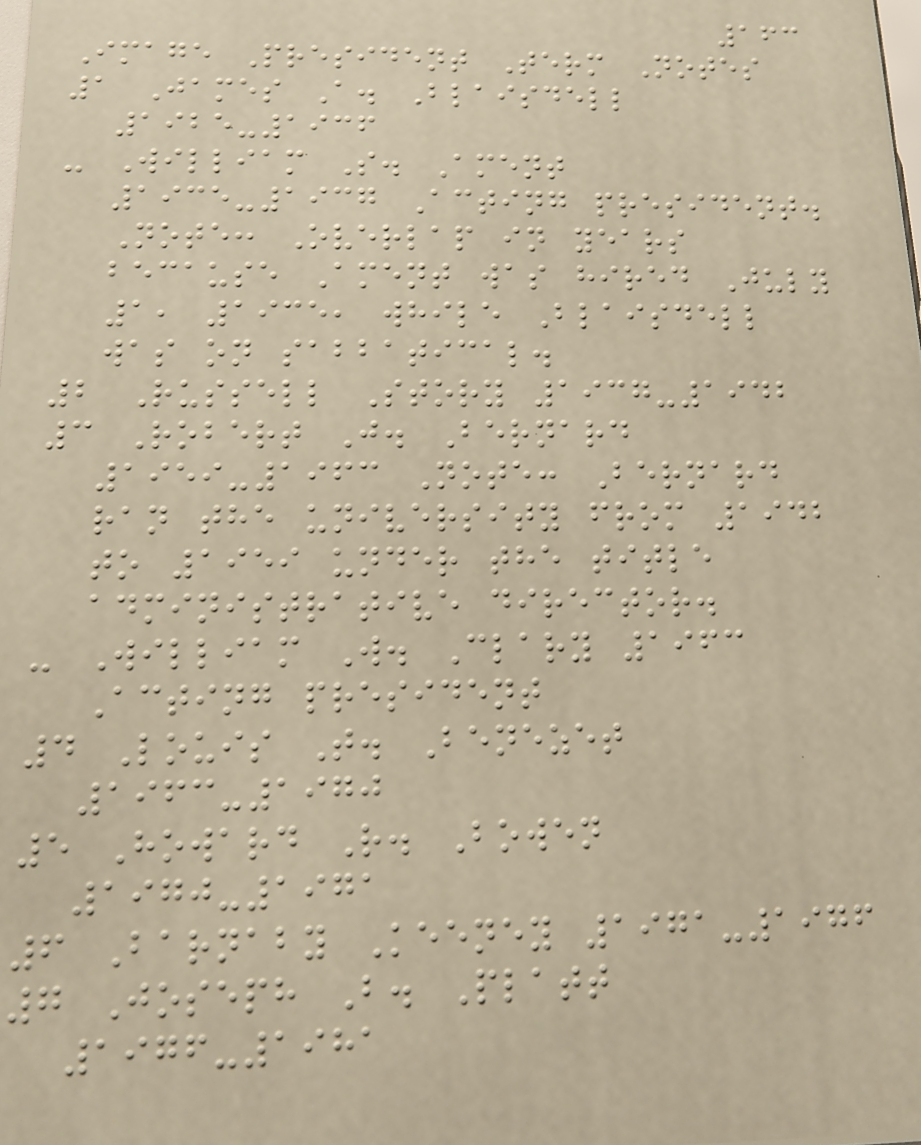163
Image President Term Notes
1 James A. Blaisdell
1925-1936
- William S. Ament
1935-1937 Acting president.
Note: Overlap in years
because Ament was hired July
1, 1935, while Blaisdell
was on sabbatical.
2 Russell Story 1937-1942
3 Robert J. Bernard
1959-1963 Note: Bernard
ran the university from 1942
to 1959 under the title
administrative director.
- William W. Clary 1963
Acting president
4 Louis T. Benezet
1963-1970
5 Howard R. Bowen
1970-1971
6 Barnaby Keeney 1971-1976
7 Joseph B. Platt
1976-1981
